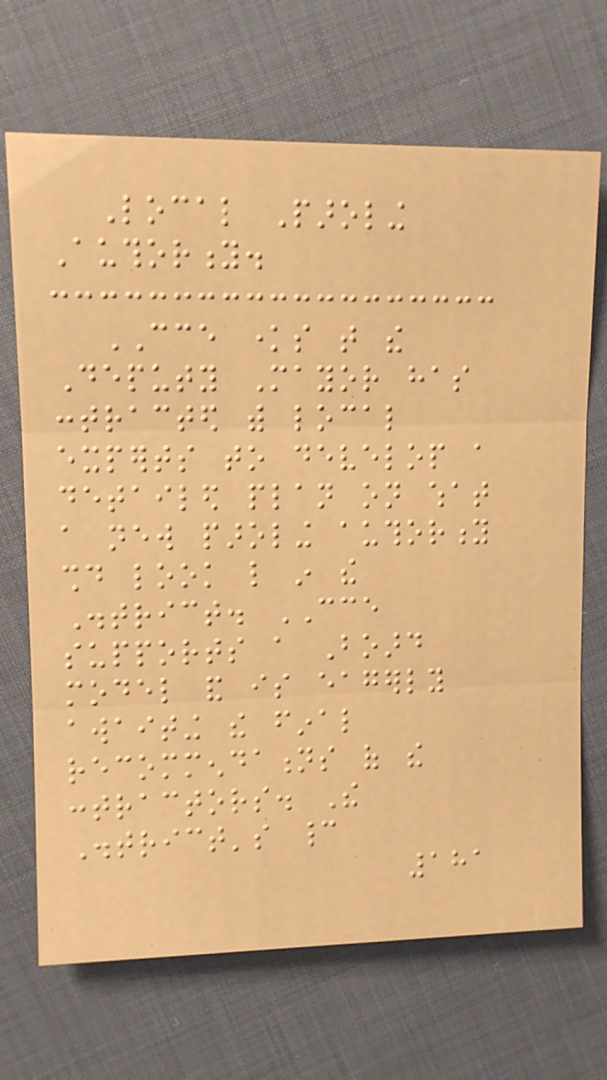Local Paroling
Authority.
CCE knows that the
Deputy Mayor has
contracted with local
experts to develop a
detailed plan on what
a new paroling authority
should look like in the
District. CCE
supports a Board
model and is eagerly
awaiting the final
recommendations of the
contractors. The
District's cannot
181
